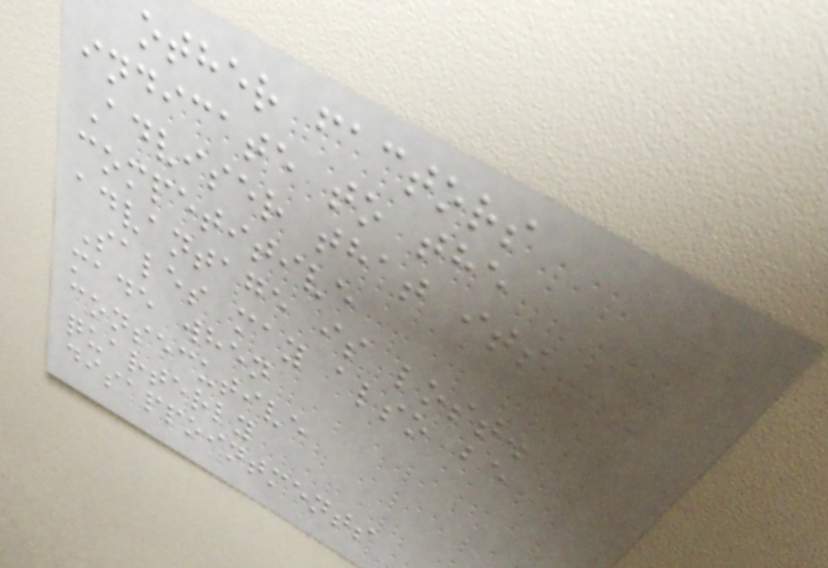other factors
indicate to the
Adviser that its
competitive
advantage is lost.
Sales may also be
made when
consecutive
quarterly
disappointments
